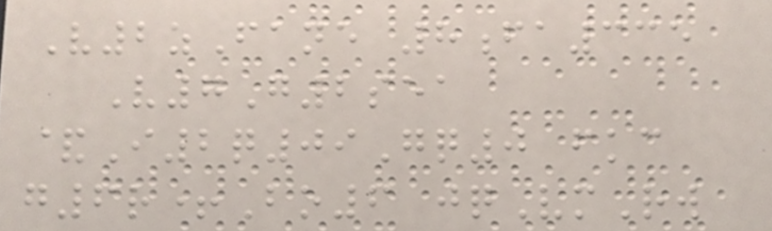V2zFane 8fa335
V7G2sea
&I2q09Gq0 fkc
g6r+Bo6 jqVmRw
